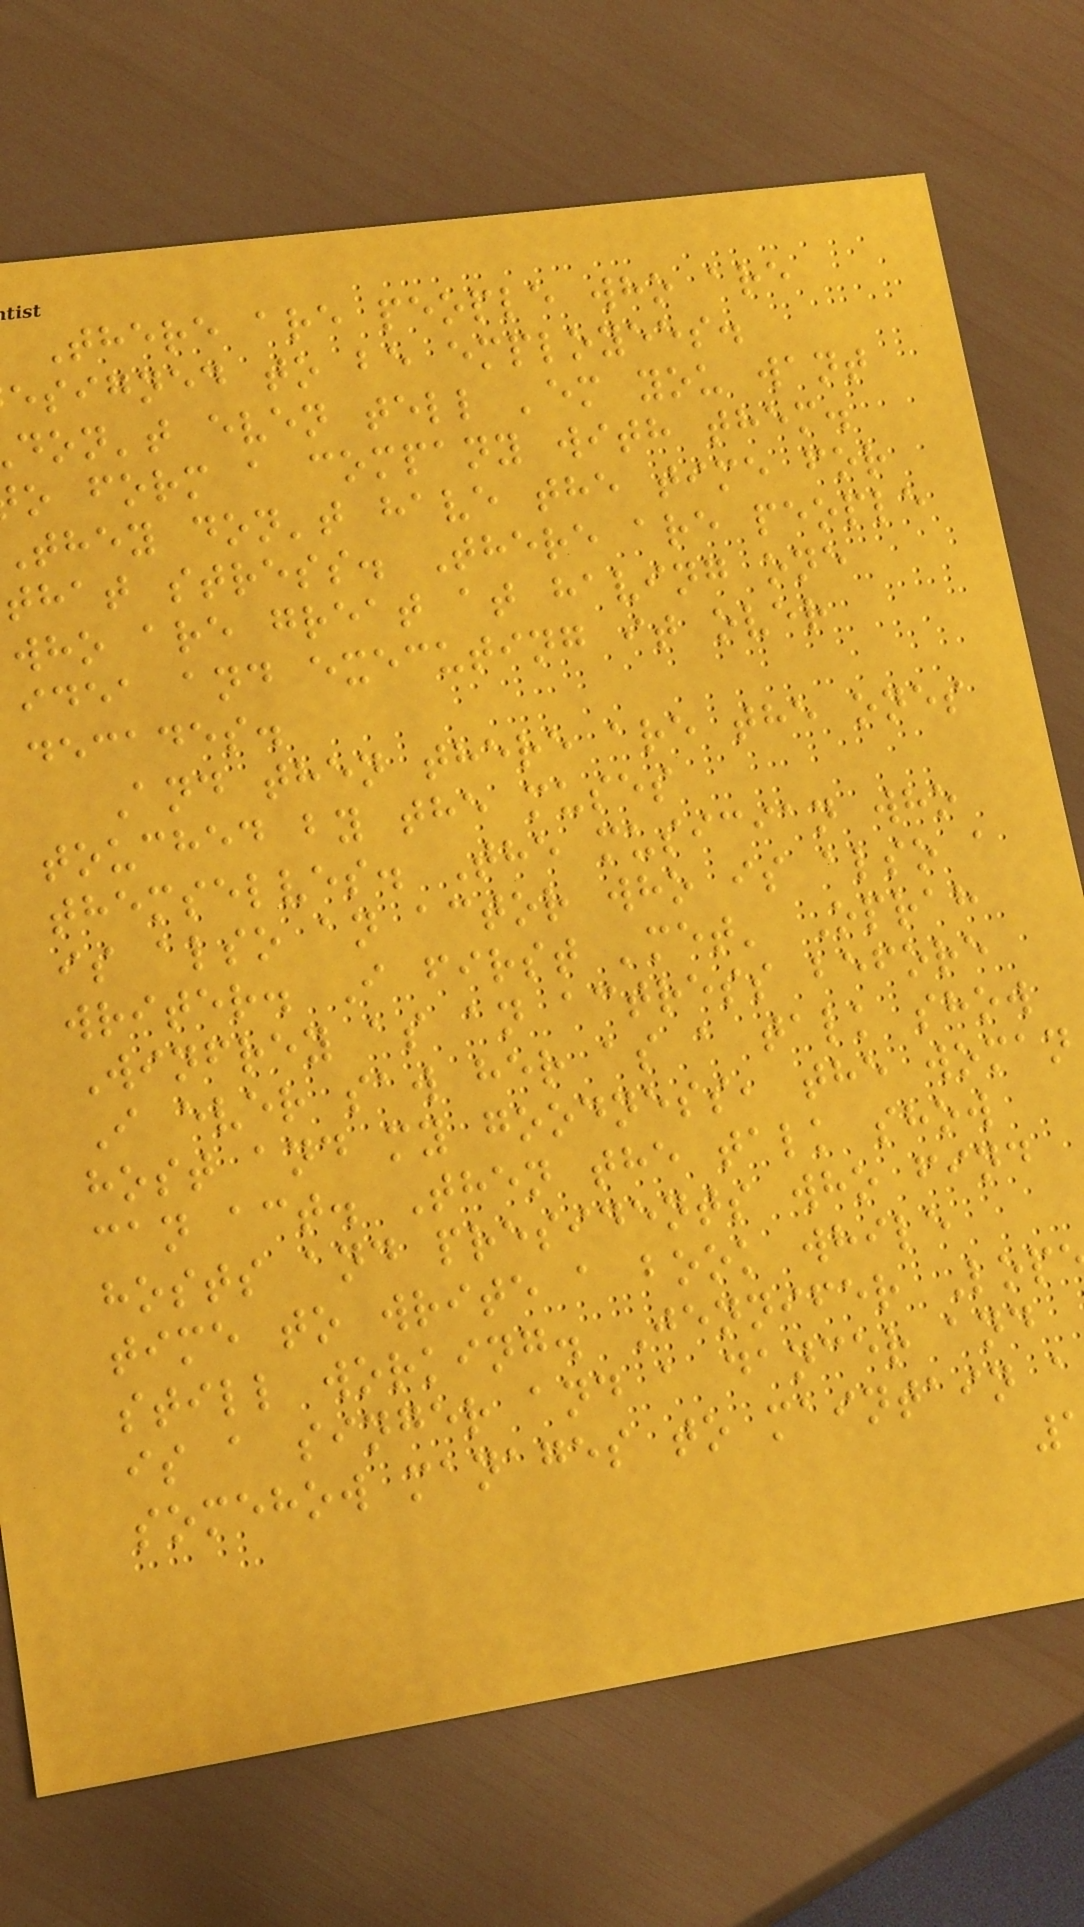There are people who are
esigned to be employees.
don't even tell 'em you want
o form a company with them.
they don't have the time for
that stress. There are people
who are great at having one
idea and executing it over
decades.
And then there are the ones
touched by the muses
themselves. The musician who
is also an actor who is also a
writer. I first 'met' Oprah
Winfrey as an actress before
I ever saw her as a talk show
host and my goodness, the woman
can act. Then the talk show
hosts and presidents who find
time to write a book while
still working. Jennifer Lop
is a singer and a dancer and
somehow manages to maintain a
